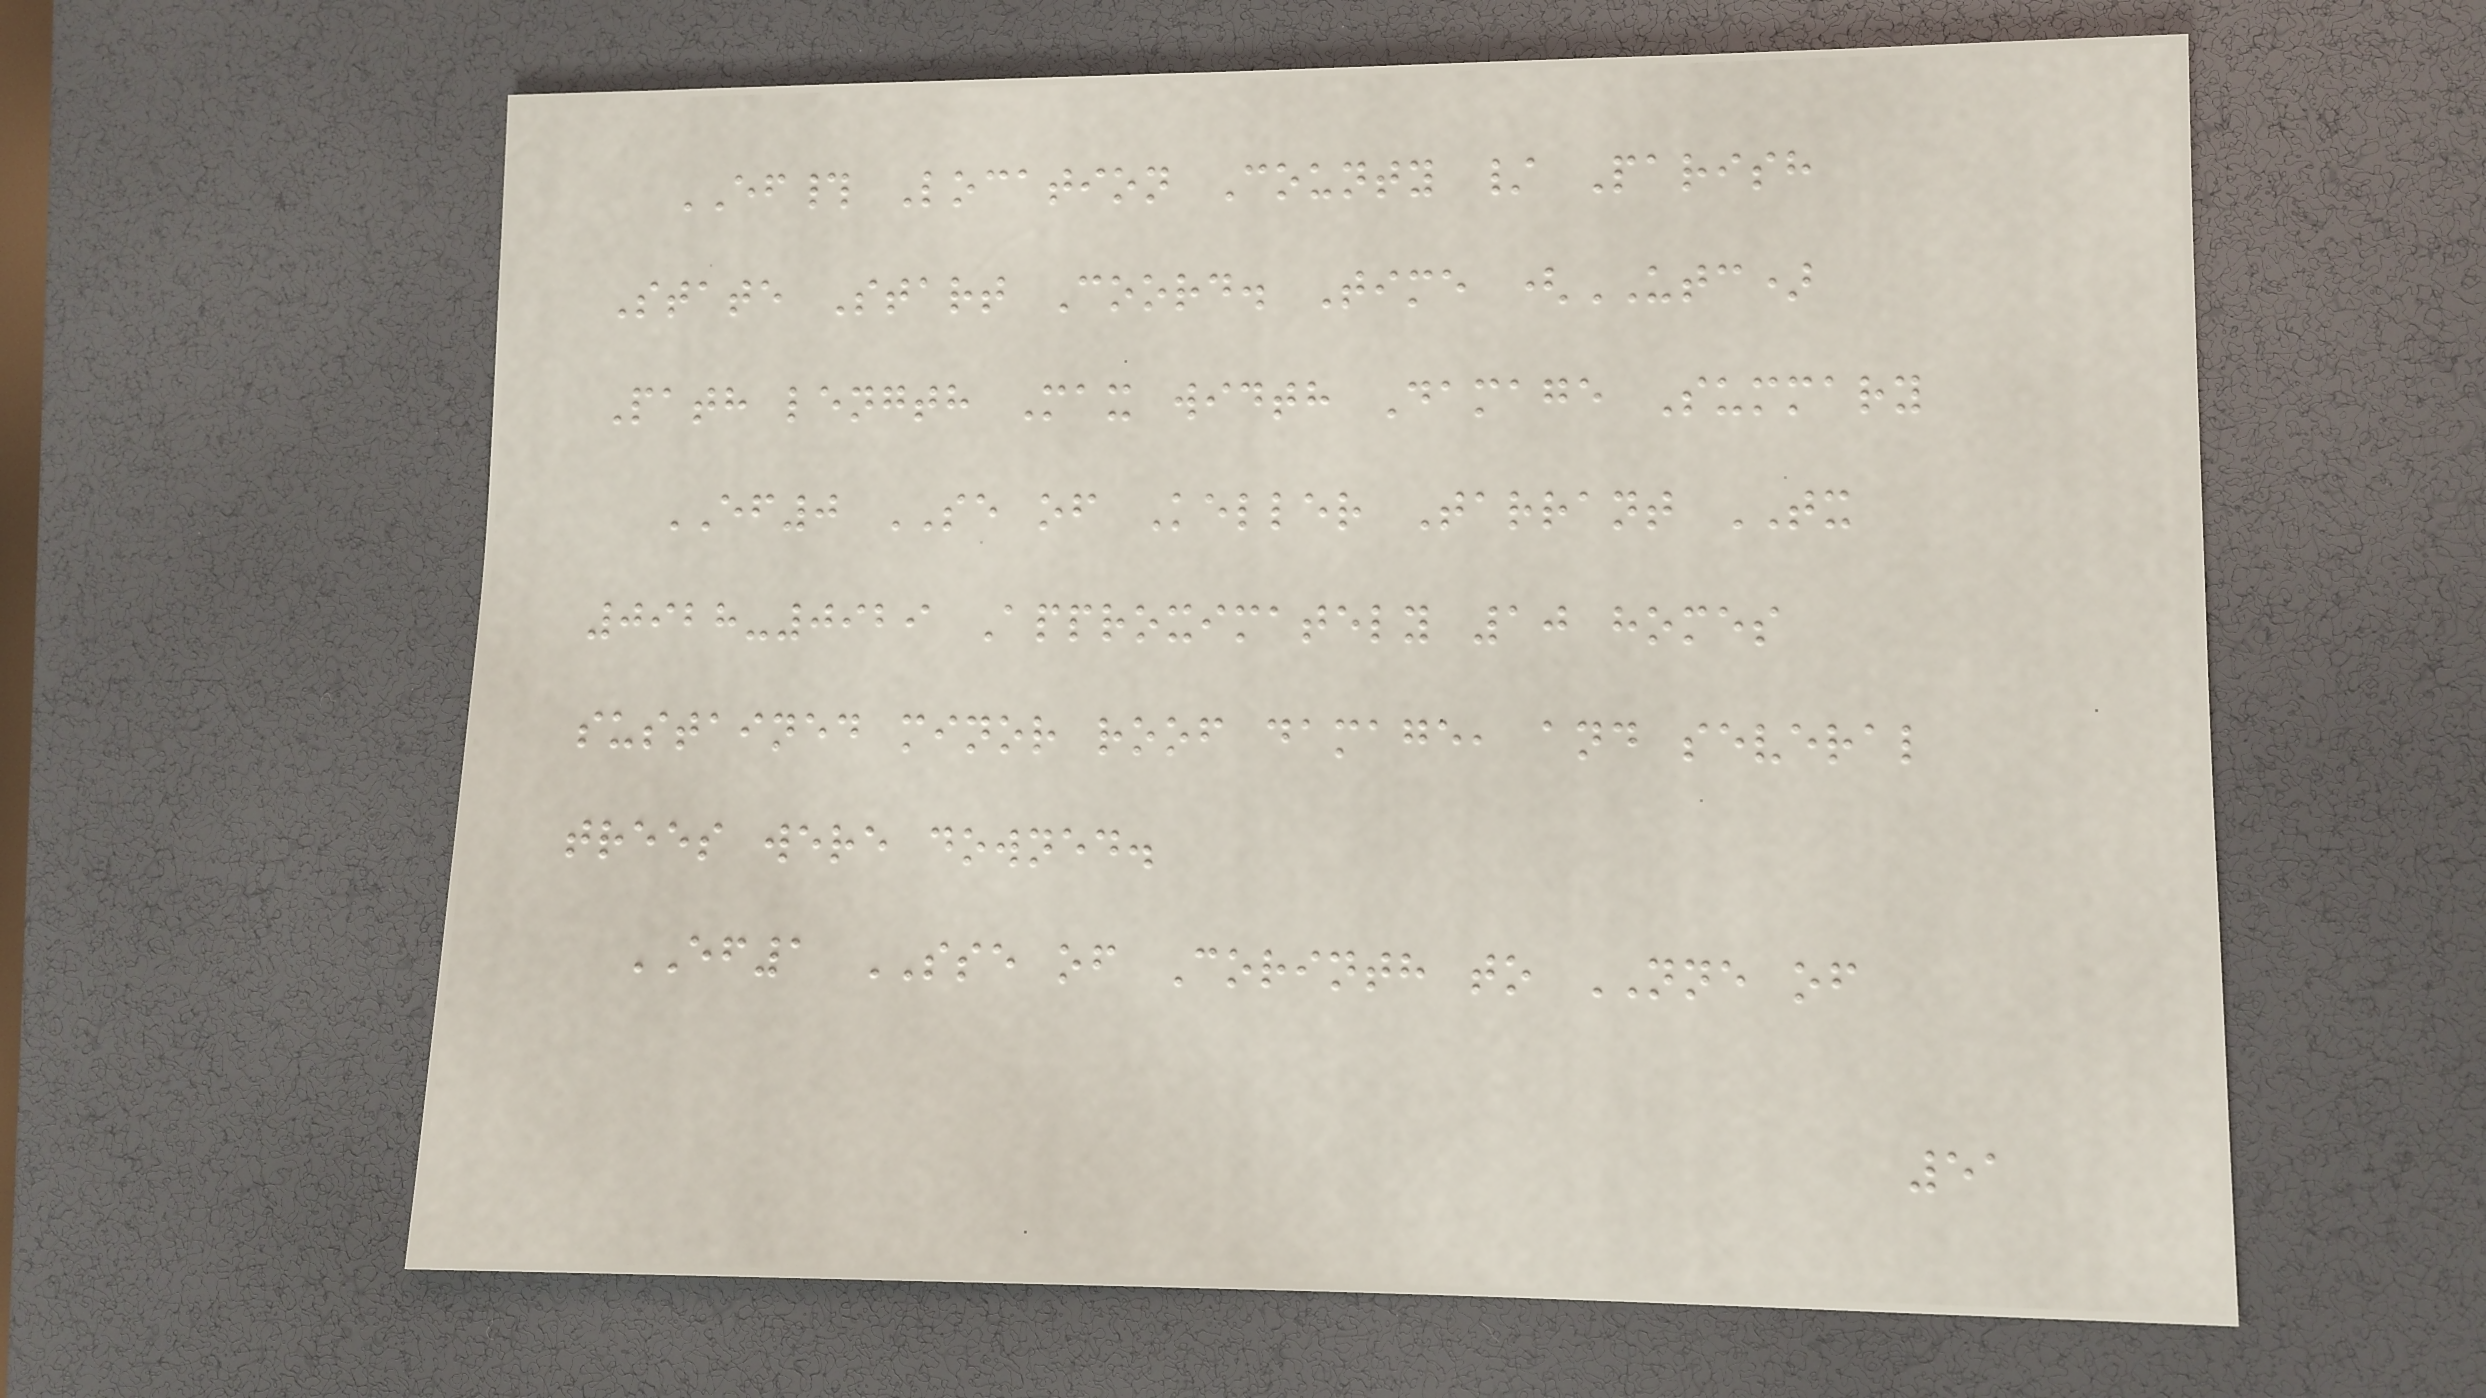EF# Location County / Parish
State Start Coord. Time (UTC)
Path length Max width Damage Summary
EF0 SE of Keller Tarrant TX
0928-0929 Approximately 10 homes
sustained minor roof damage, and several
trees were downed.
EF1 SSE of Corinth to NNE of
51
